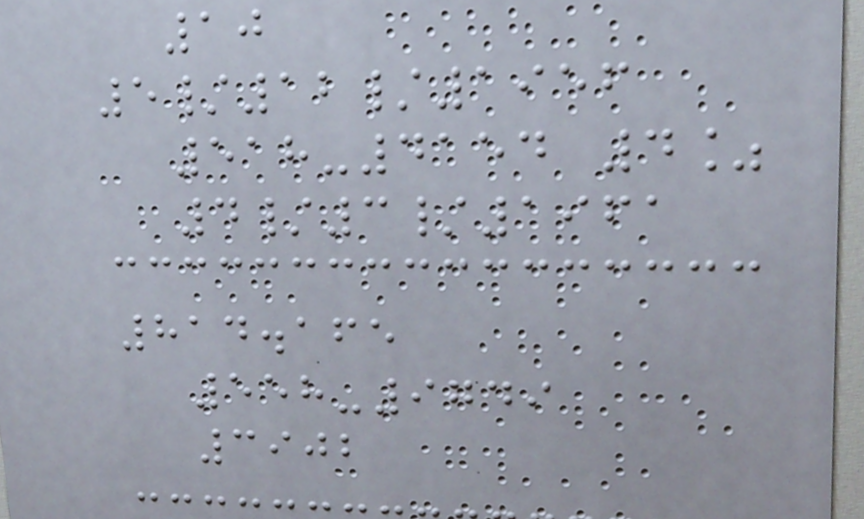10
5/12/1956
518-4154 4%
4/3/1961
814.165
558-9749
3902
